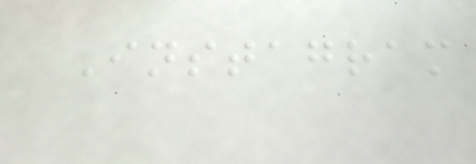Instagram
